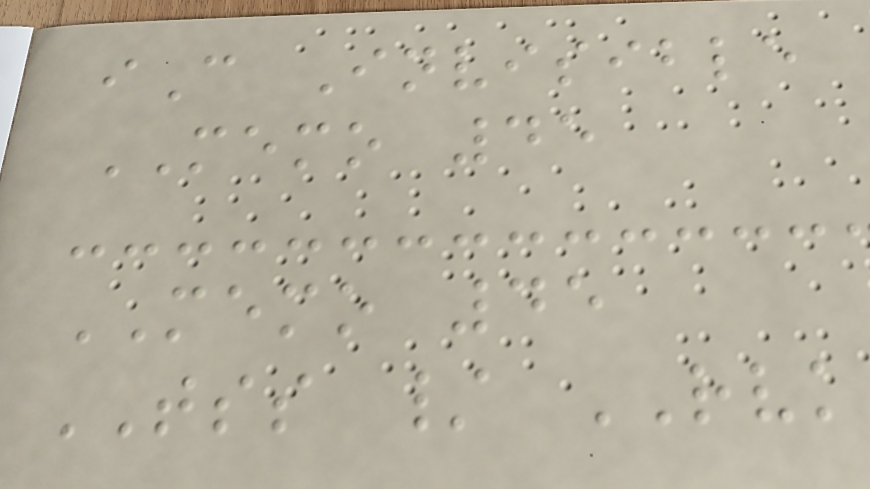iC Invisible
MEMO 45
MEMO 45
TSS / RVK
